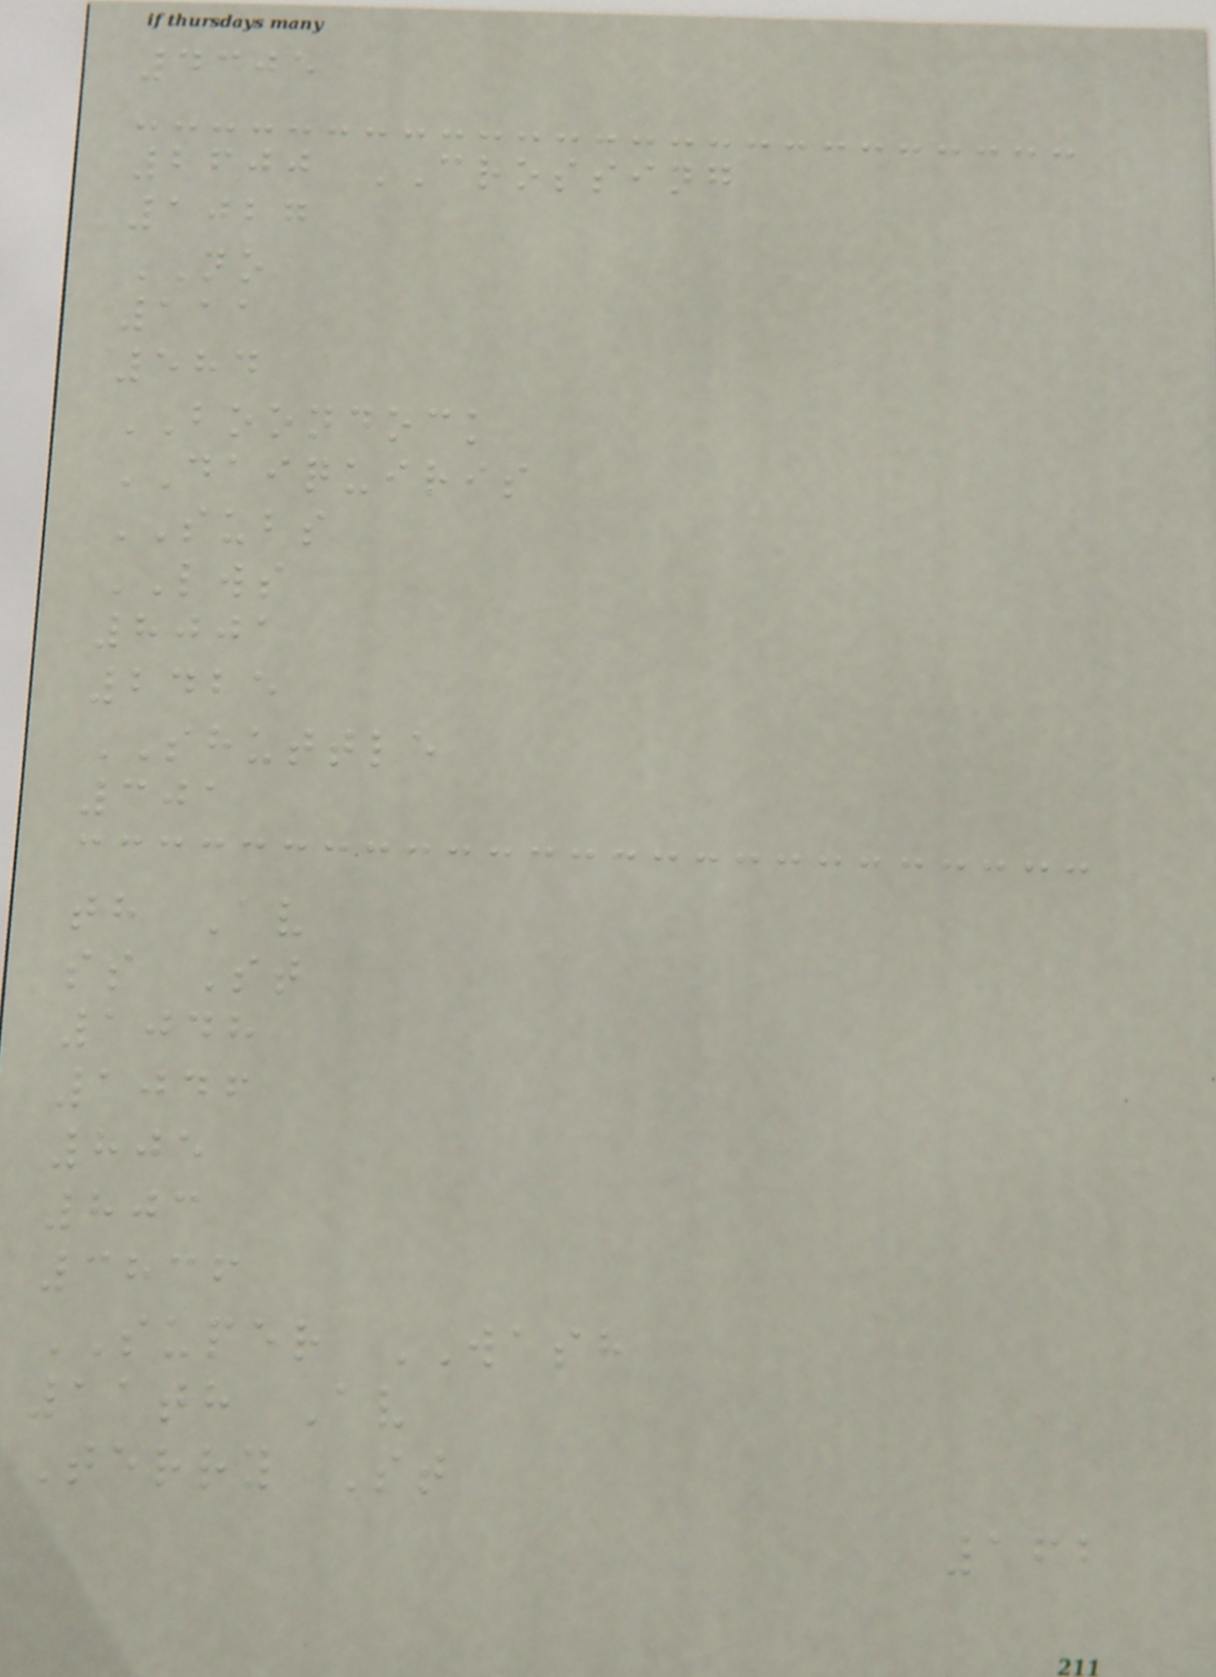4305
2600 CROSSING
1027
NO
111
584
BOONDOCK
DAIQUIRIS
SUBS
LWS
8001
2425
SHUTTLE
301
th Av
ss St
1048
1046
805
803
3836
SUPER WASH
11th Av
Terry St
162
